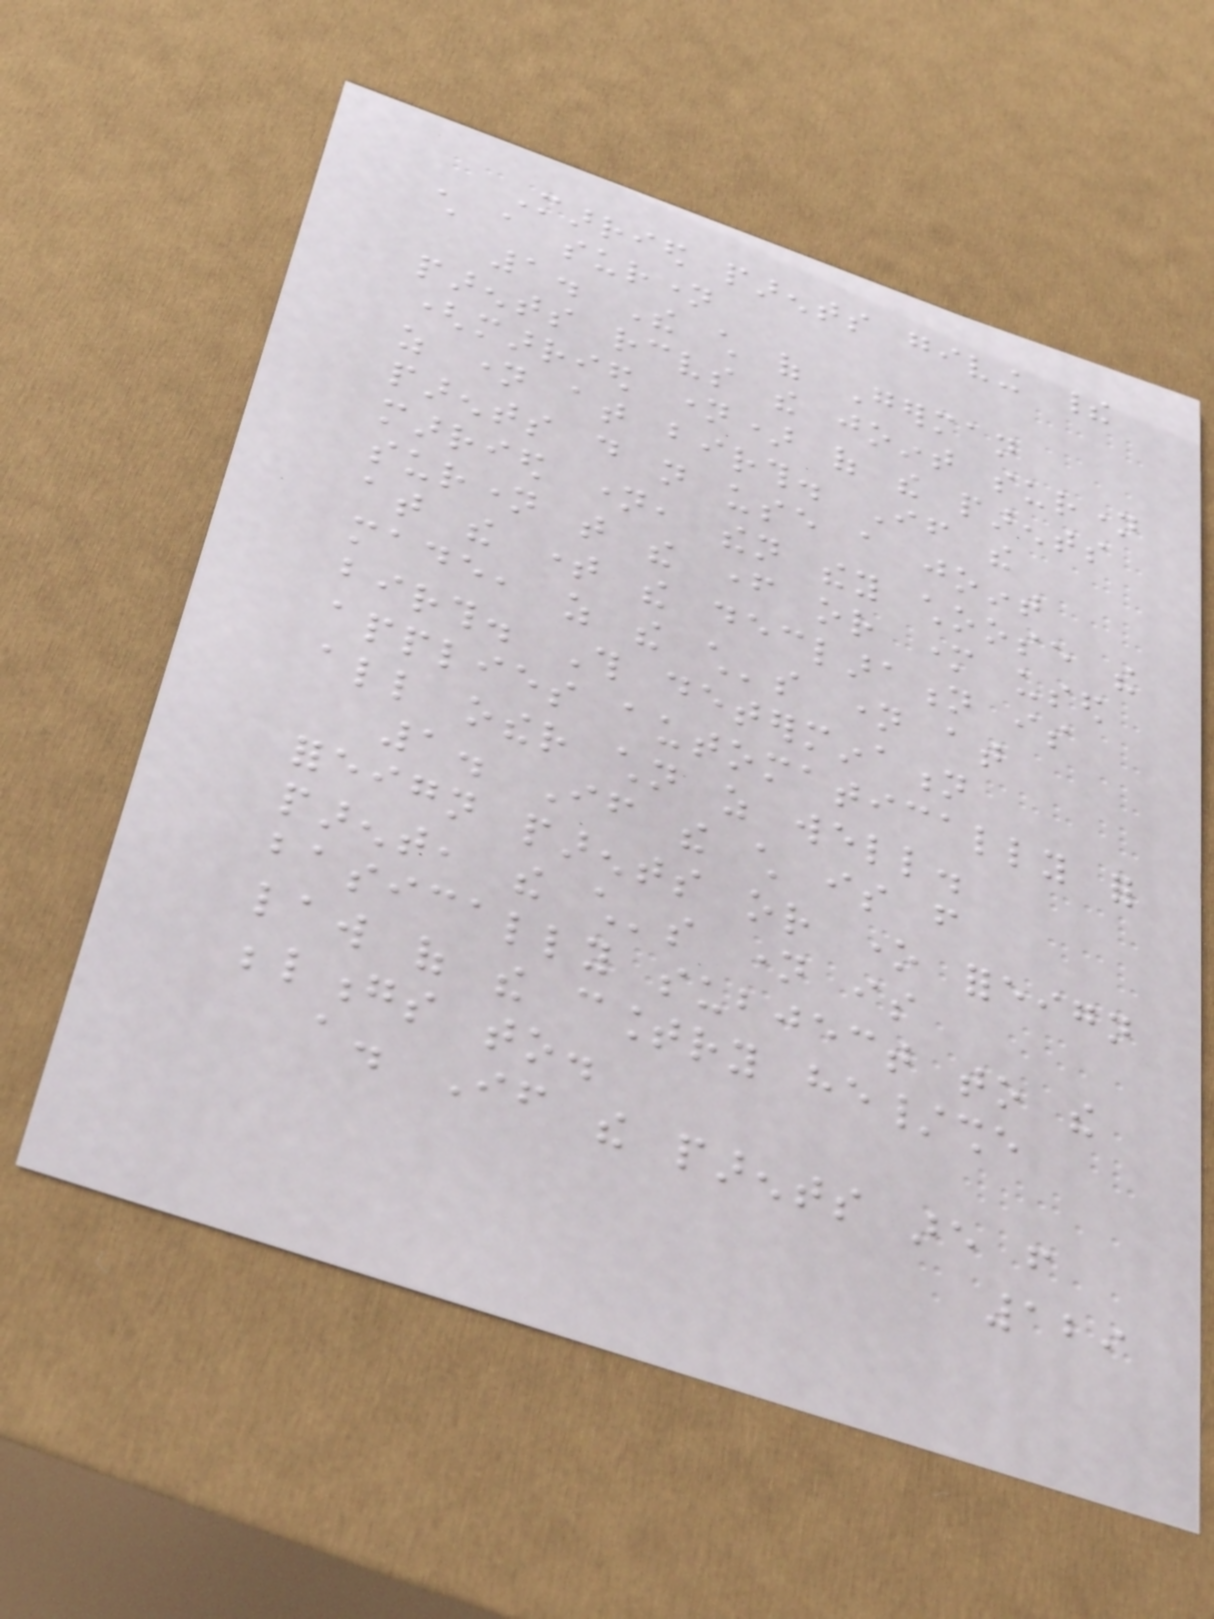Married parents giving their
child a surname
1. The child of German
parents receives the joint surname
(married name) of the parents
as name at birth. If the
parents do not use a joint
married name, then they choose the
surname that the father or mother used
at the time the declaration is
made, as the child's name at
birth. This determination
applies automatically for
all other children as well.
1. If the child is from
foreign parents or one foreign
parent, the child's name is
basically subject to the
law of the country he/she
belongs to.
a. If the parents are from
129
